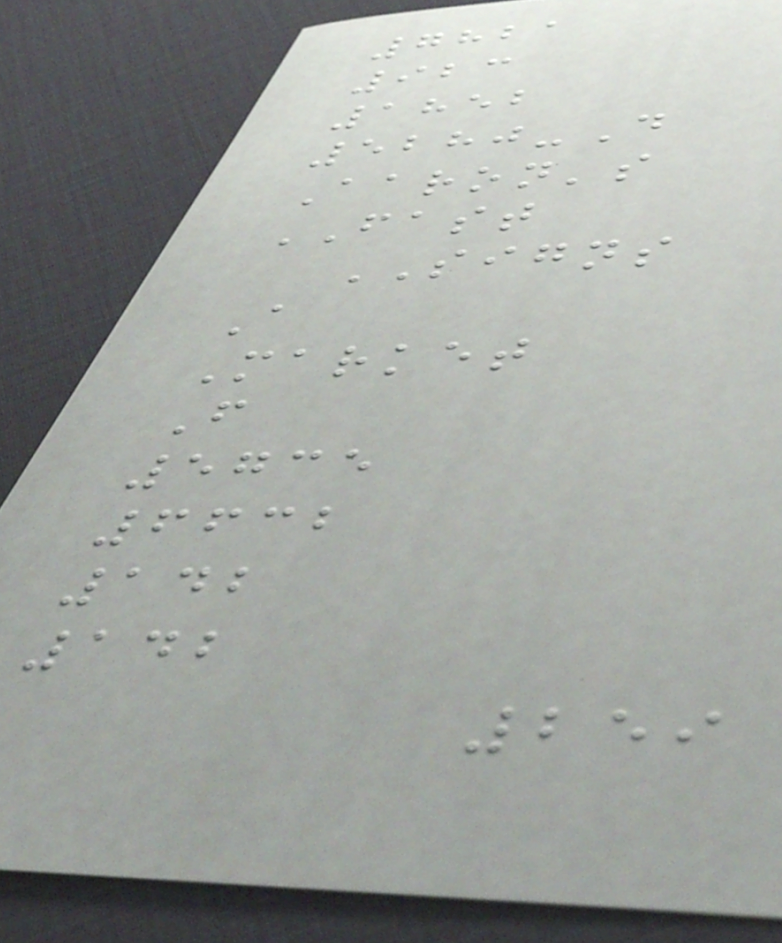7821
923
1852
5280-D
Aaron's
FAST
SIGNS
A
Market
F
5735
6632
142
142
259
